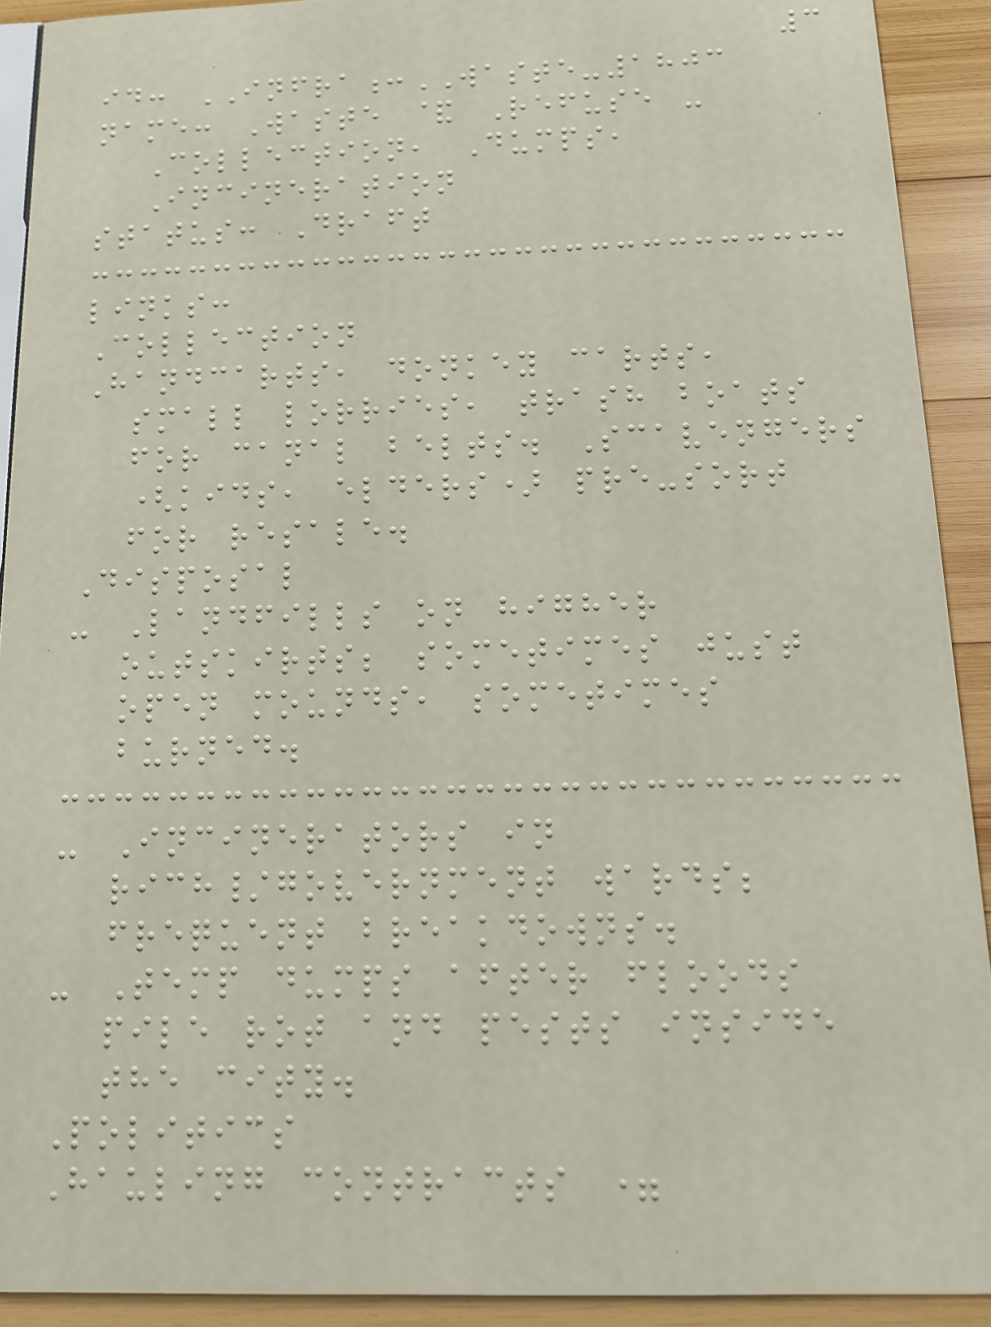3
id: INFRA:WASTE-1803
name: Waste & Refuse -
Collection, Dumps,
Incineration
status: Draft
links:
Collection
Handcarts, donkey carts,
small lorries, trash boats
for canal belts. Scavengers
(kids, elders) pre-sort
for resale.
Disposal
- Landfills on higher
outskirts; sometimes just
open mounds, sometimes
burned.
- Incinerators in
rich/government wards;
frequent breakdowns.
- Temp dumps after floods
pile rot and pests inside
the city.
Politics
Hauling contracts =
